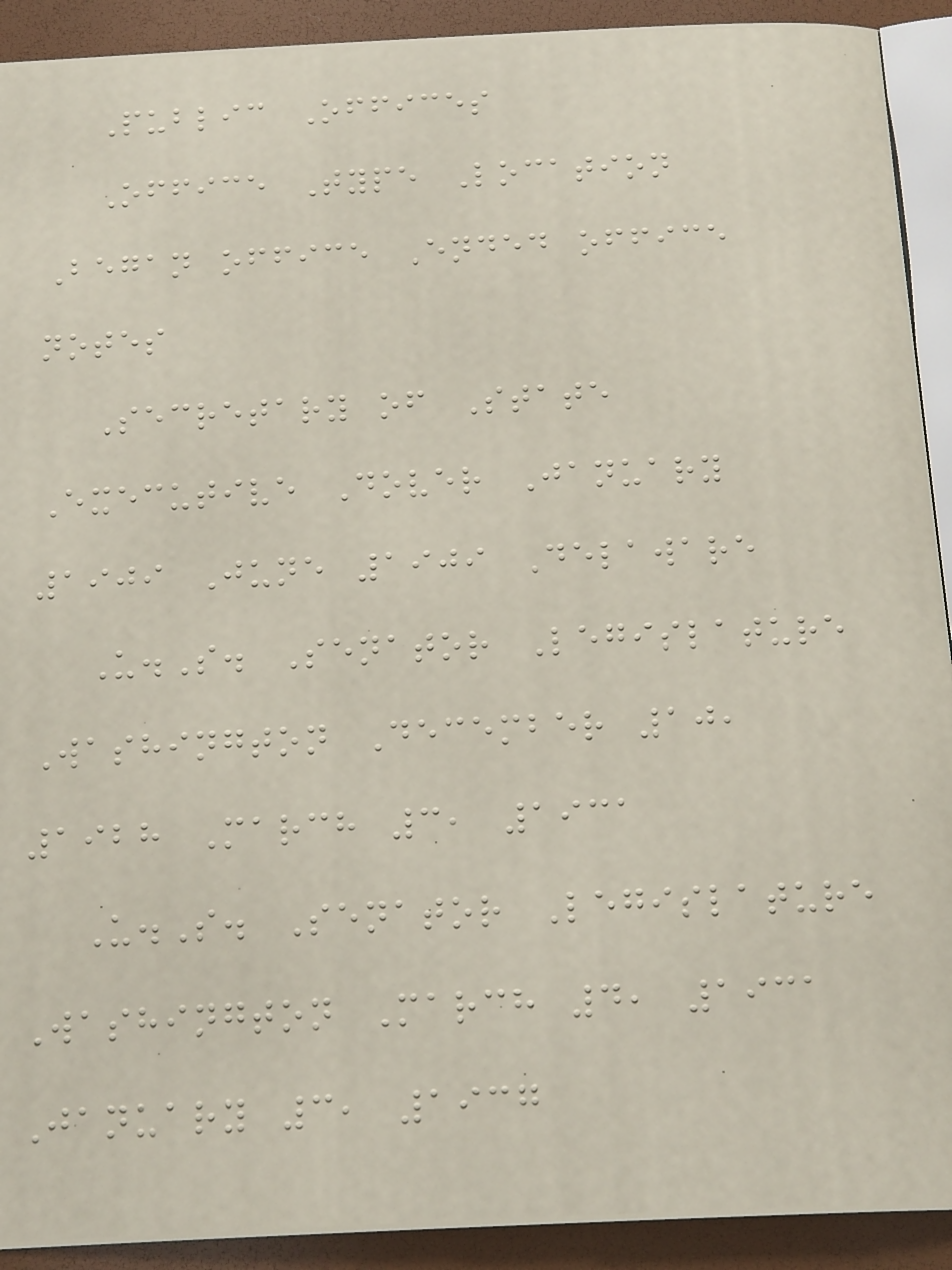Public Offices
Office Type Location
Began office Ended office
notes
Secretary of State
Executive Dover January
1909 June 1909 Delaware
U.S. Senator Legislature
Washington December 10,
1928 March 3, 1931
U.S. Senator Legislature
Washington March 4, 1931
January 3, 1937
